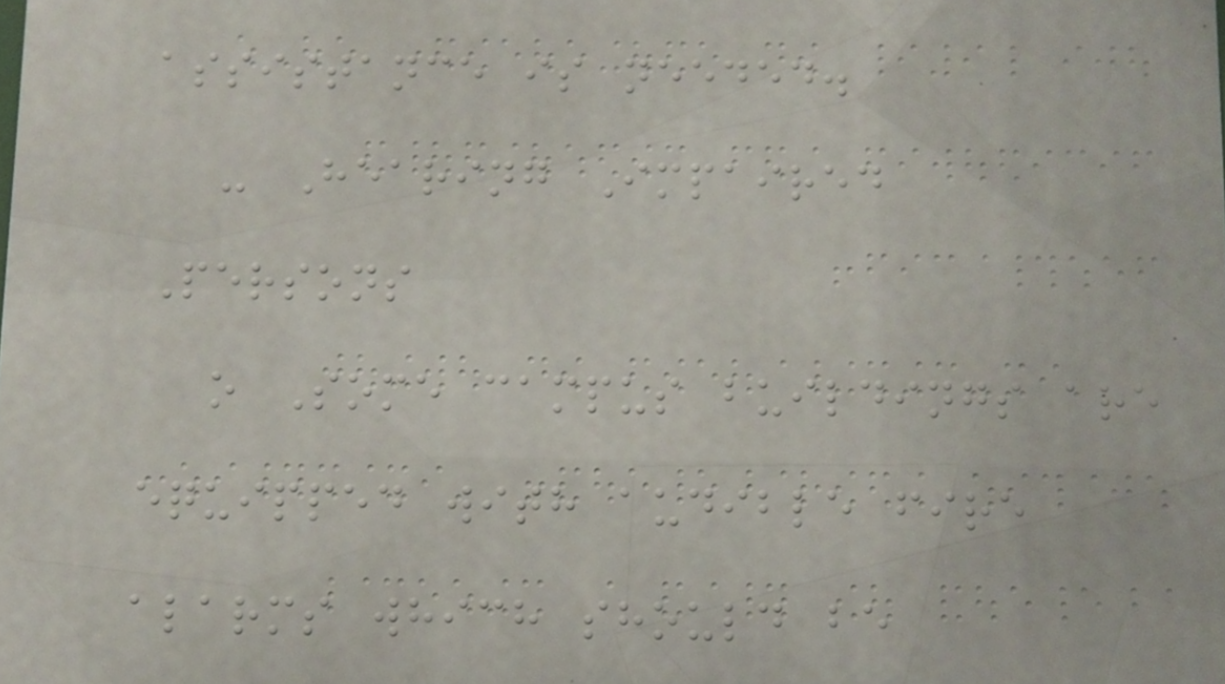assistance is needed.
- Hearing Impaired
Persons
o Some campus buildings are
equipped with audible fire
alarms which should be
